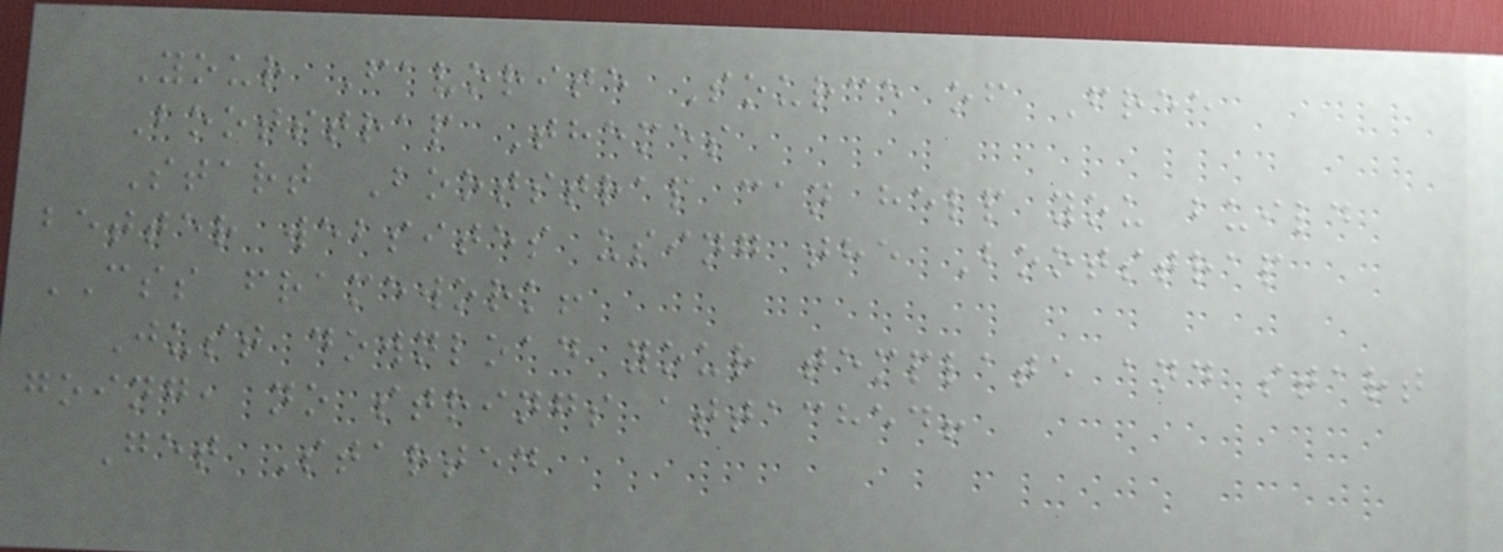Your Favorite Source of Free
Bootstrap Themes
Start Bootstrap can help you build
better websites using the Bootstrap
CSS framework!
Just download your template and start
going, no strings attached!
Get Started
